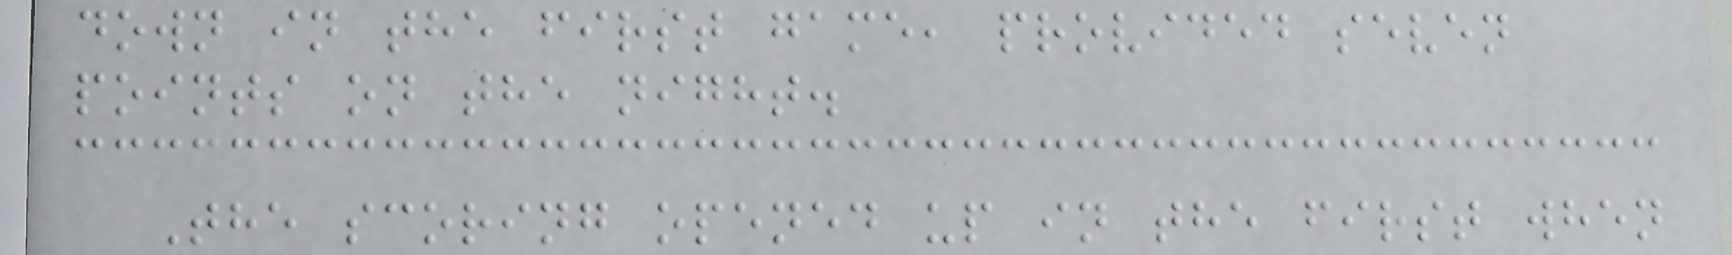down in the first game, provided seven
points on the night.
The scoring opened up in the first when
